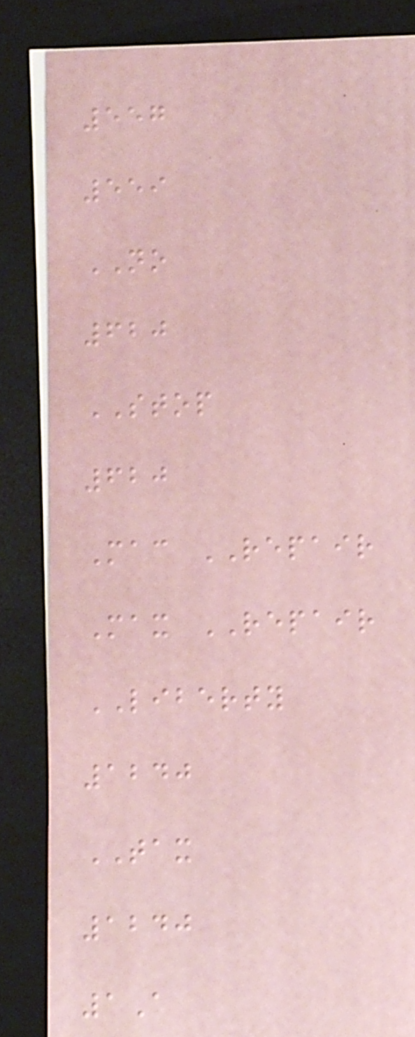557
559
NO
620
STOP
620
Mac REPAIR
Max REPAIR
LIBERTY
1240
TAX
1240
1A
